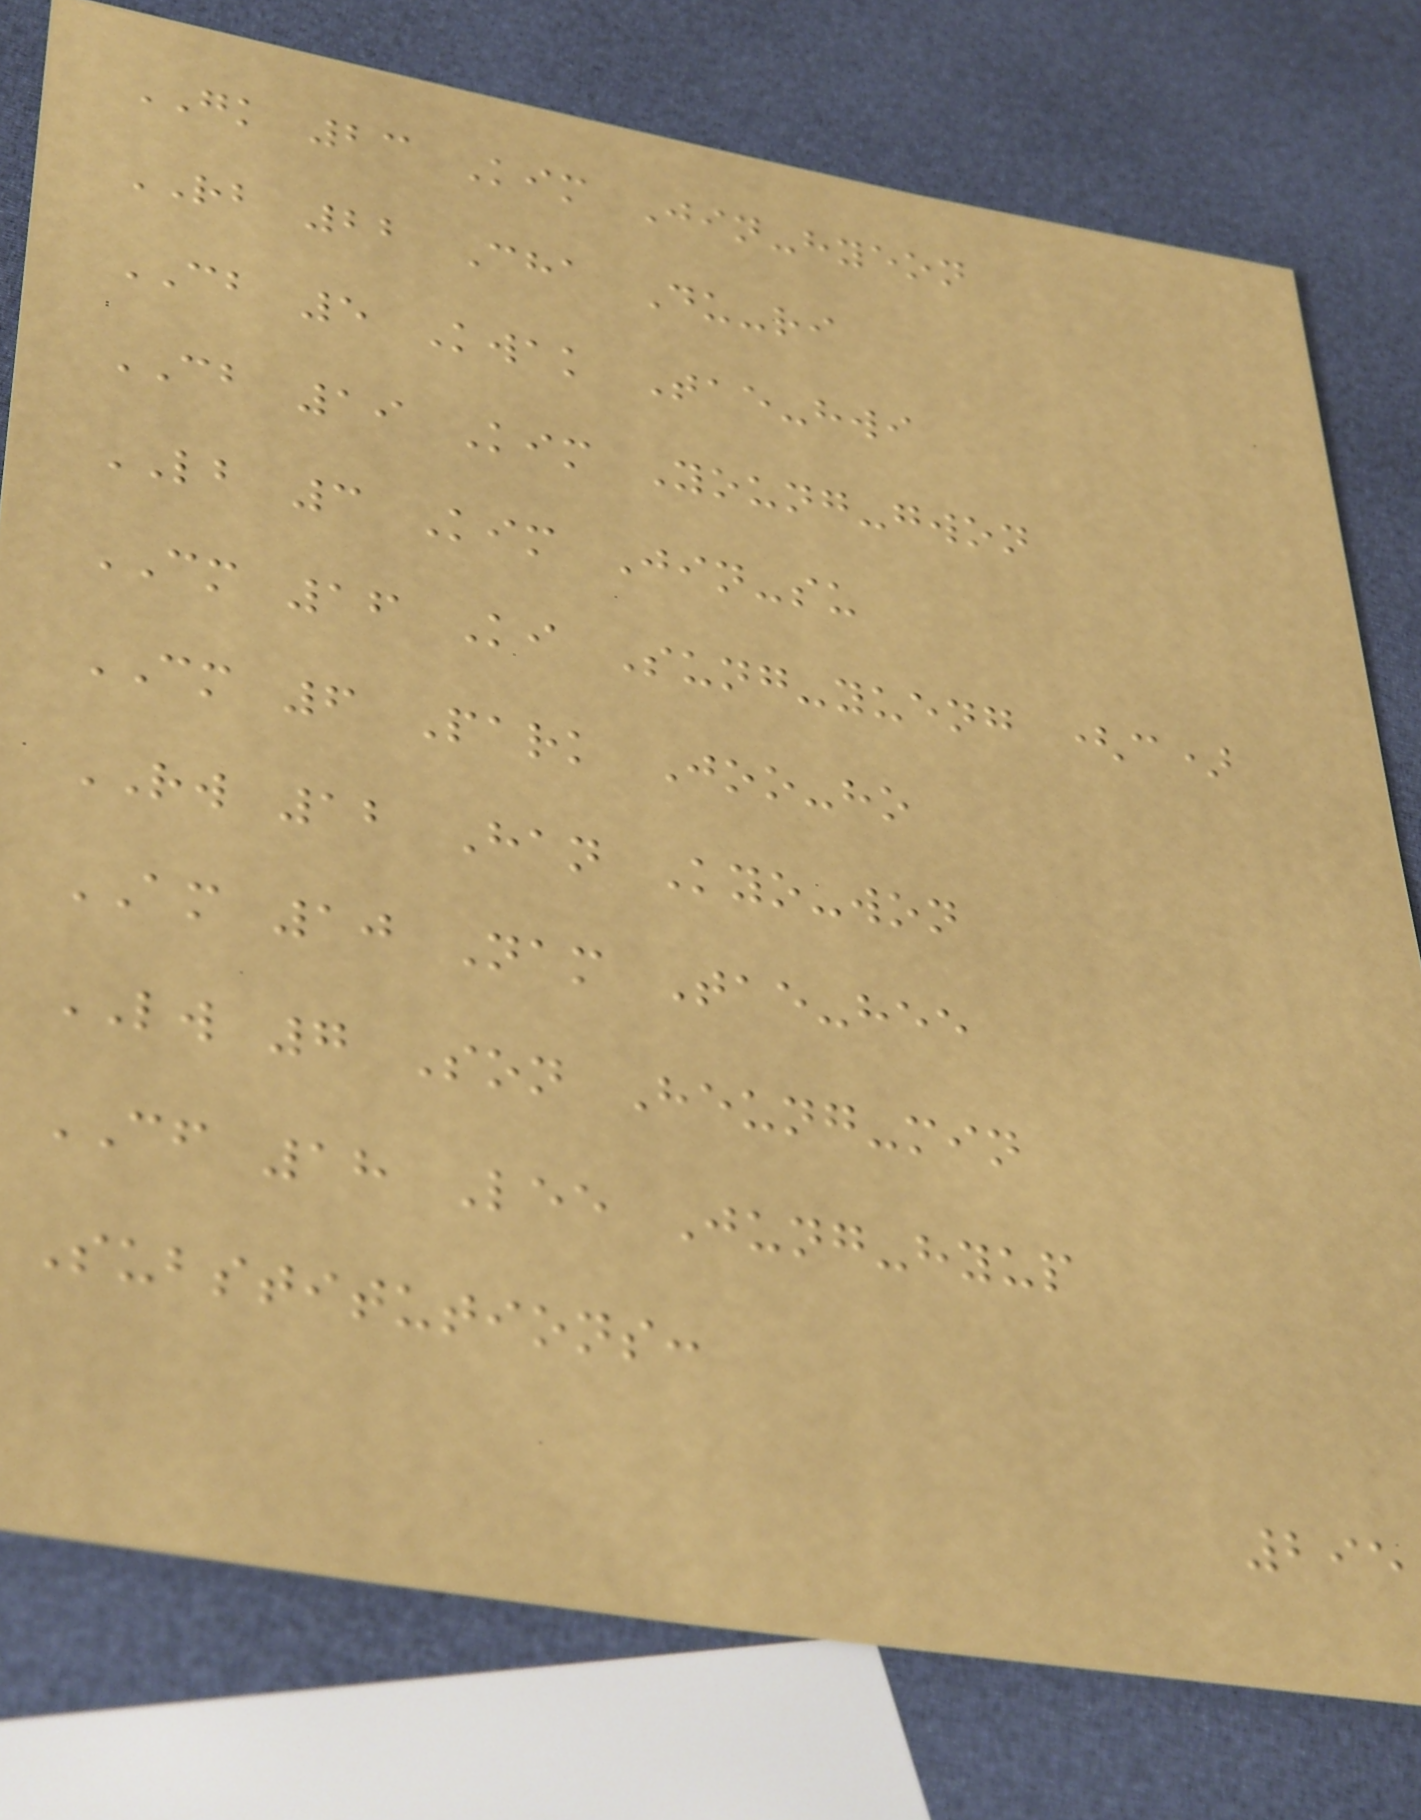GK 23 Kim Jin-hyeon
RB 22 Cha Du-ri
CB 5 Kwak Tae-hwi
CB 19 Kim Young-gwon
LB 3 Kim Jin-su
CM 16 Ki Sung-yueng (c)
CM 6 Park Joo-ho
RW 12 Han Kyo-won
AM 10 Nam Tae-hee
LW 7 Son Heung-min
CF 18 Lee Jung-hyup
Substitutions:
295
